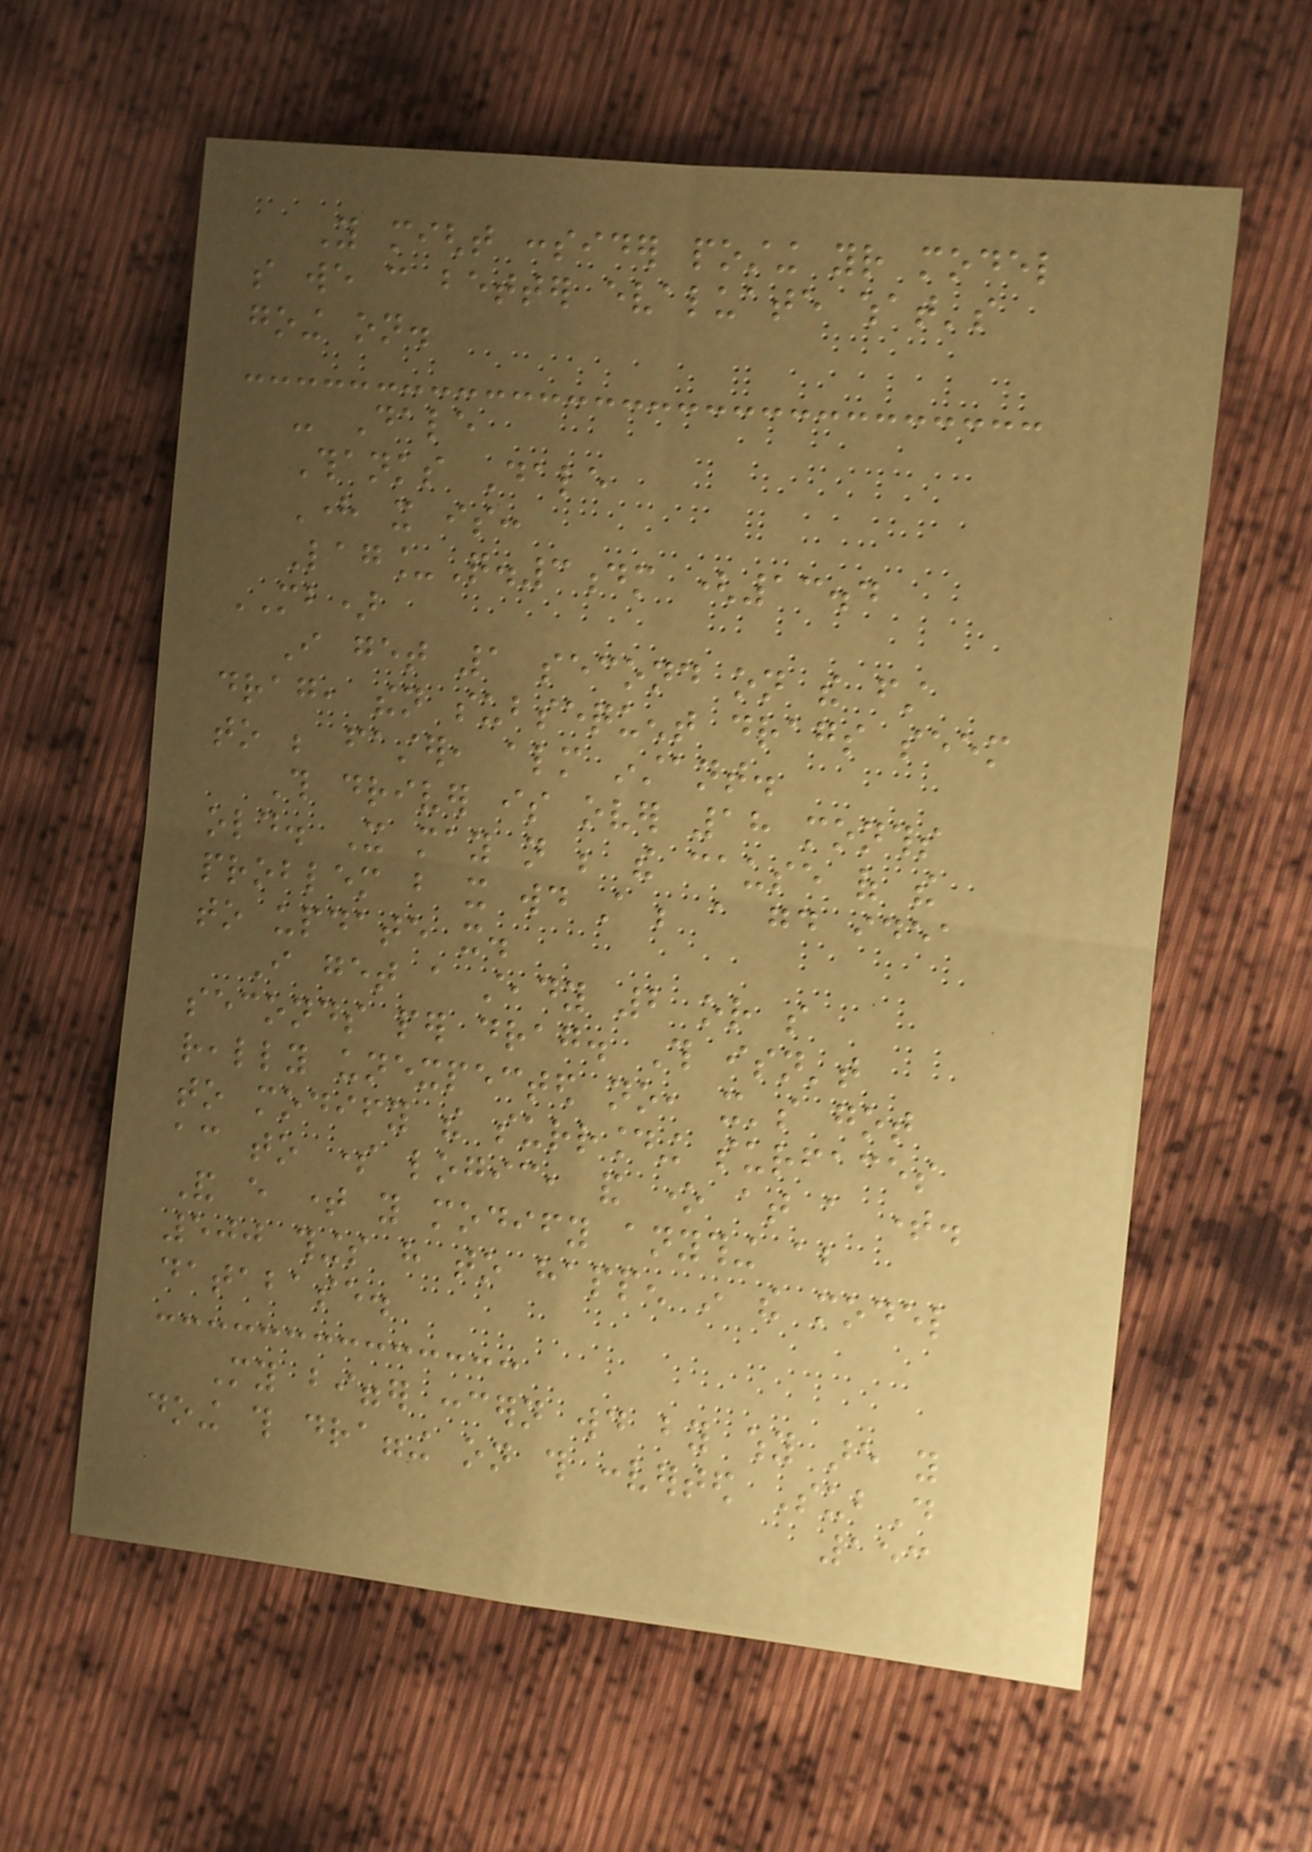You might consider posting your model
so we can better evaluate what's
going on.
- Dale
Thanks Dale
Here it is:
Lag_Q.3dm (13.4
MB)
I get 1 second on the first
drag, then subsequent drags seem
to be faster, almost instant.
This driver is over 18 months
old. It may not be the cause of the
problem but it would still be a good idea
to update it.
I get a steady 2 or so
seconds per drag. This isn't
really unexpected no, it's got
to modify the surrounding surfaces
according to some logic, and one at a time.
And every time you modify anything about
500 things have to happen in the model
database.
My bigger concern would by why are you
doing this dragging on this converted SubD
153
